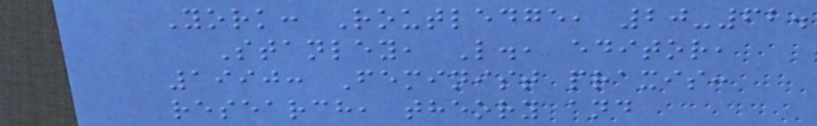York: Routledge, 20-62.
Stanley, L., editor,
1990: Feminist praxis:
research, theory and
